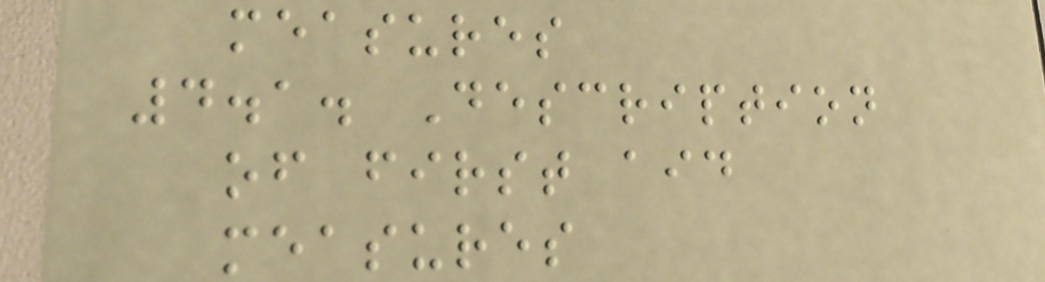measures
4.1. Description
of first aid
measures
